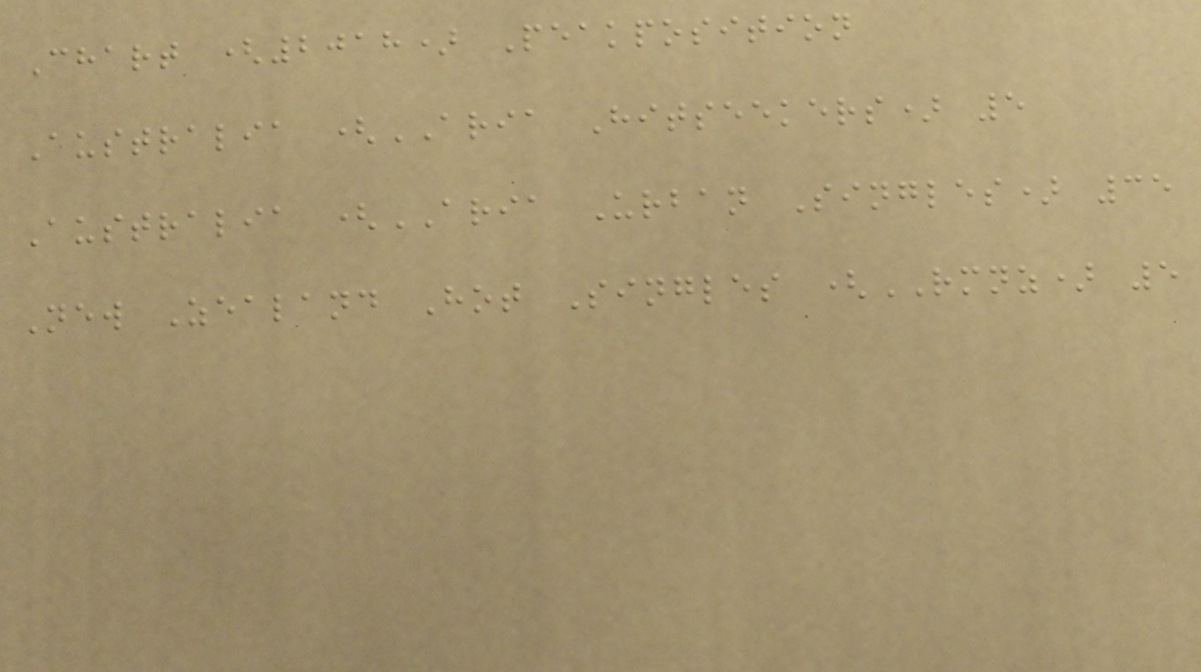Chart (2018) Peakposition
Australia (ARIA Hitseekers) 5
Australia (ARIA Urban Singles) 35
New Zealand Hot Singles (RMNZ) 5
